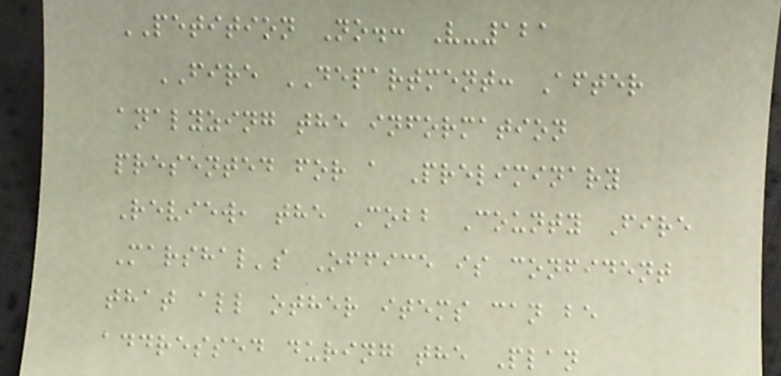PETITION No.: V-121
FIRE DEPARTMENT: After
analyzing the information
presented for a Preliminary
Review, the Cobb County Fire
Marshal's Office is confident
that all other items can be
addressed during the Plan
